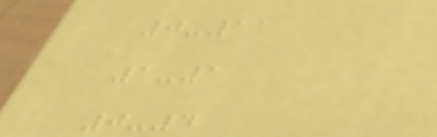0-11
1-1
0-4
